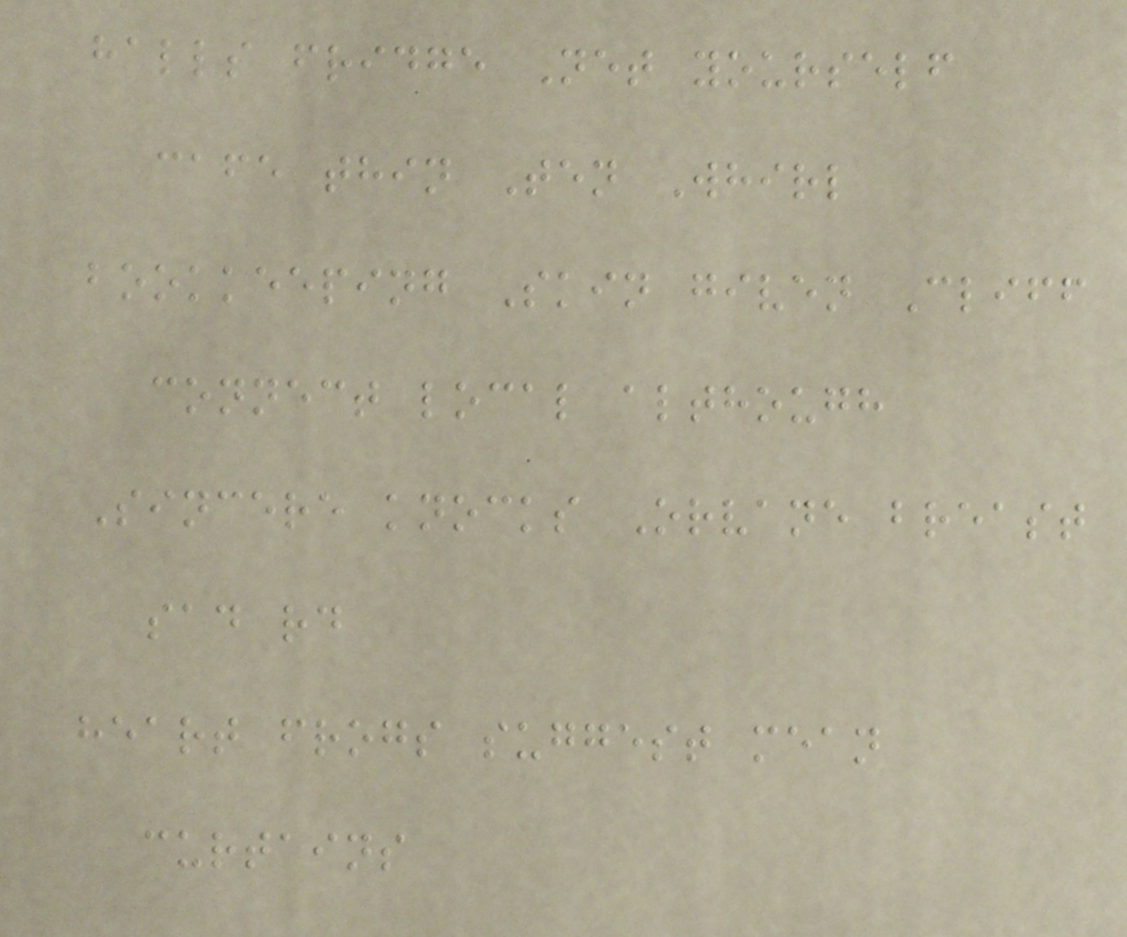halls fridge Net yourself
cafe thin Ten Whirl
bookkeeping Skin given Cliff
connect local although
Sincere knocks Orvane breast
sad rd
heart frogs suggest mean
curtains
